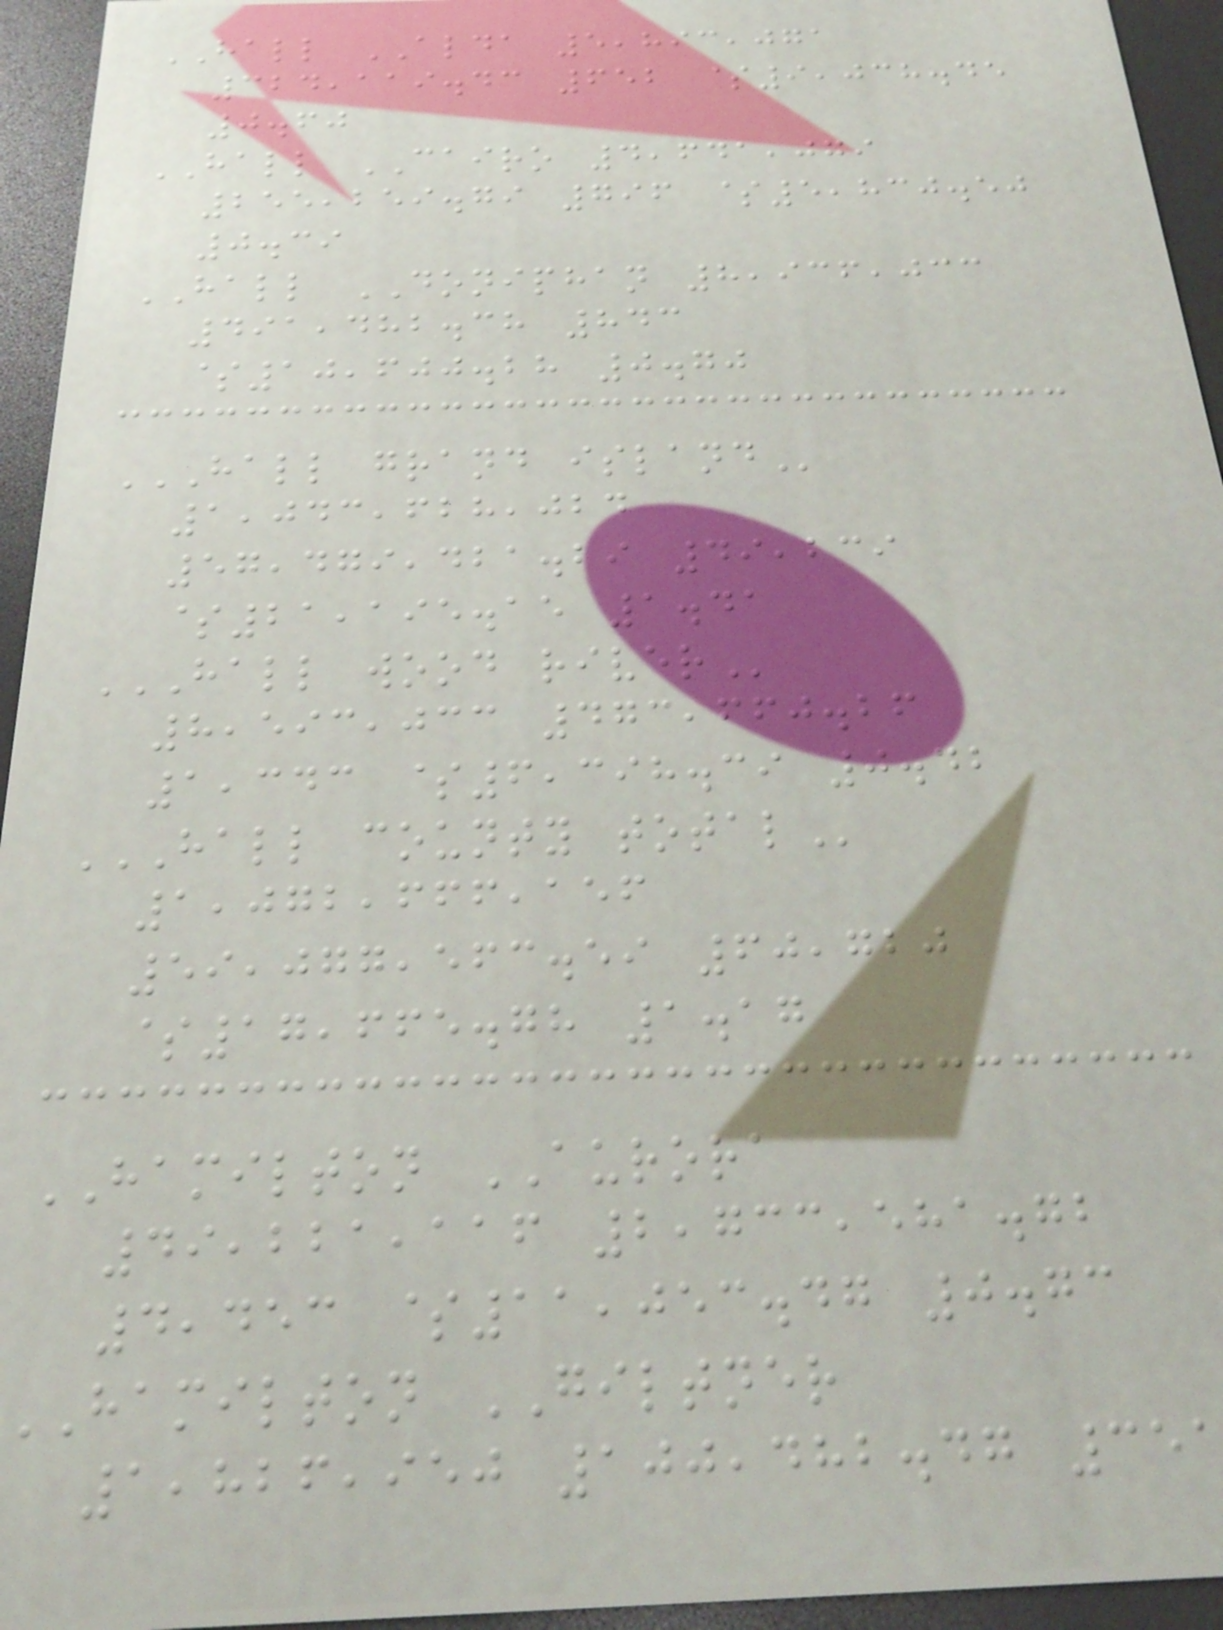HALL ALDA 5,893,071
324,119.43 652 $9,038.45
0.60
HALL CAIRO 4,641,079
255,259.79 796 $5,830.50
0.39
HALL DONIPHAN 8,936,033
491,482.38 843
$10,600.28 0.70
HALL GRAND ISLAND
1,043,628,024
57,479,421.29 49,239
$21,195.15 1.41
HALL WOOD RIVER
8,593,033 473,660.26
1,343 $6,398.39 0.42
HALL COUNTY TOTAL
1,072,666,156
59,077,563.59 60,720
$17,665.78 1.17
HAMILTON AURORA
49,221,116 2,733,581.72
4,453 $11,053.47 0.73
HAMILTON GILTNER
1,826,950 100,482.47 35
